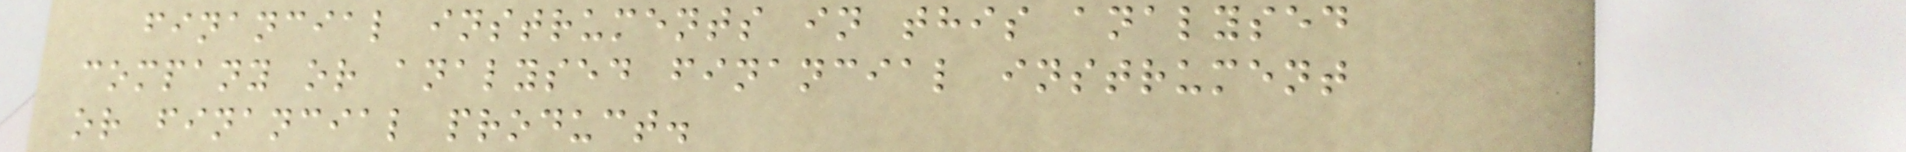financial instruments in this analysed
company or analysed financial instrument
or financial product.
